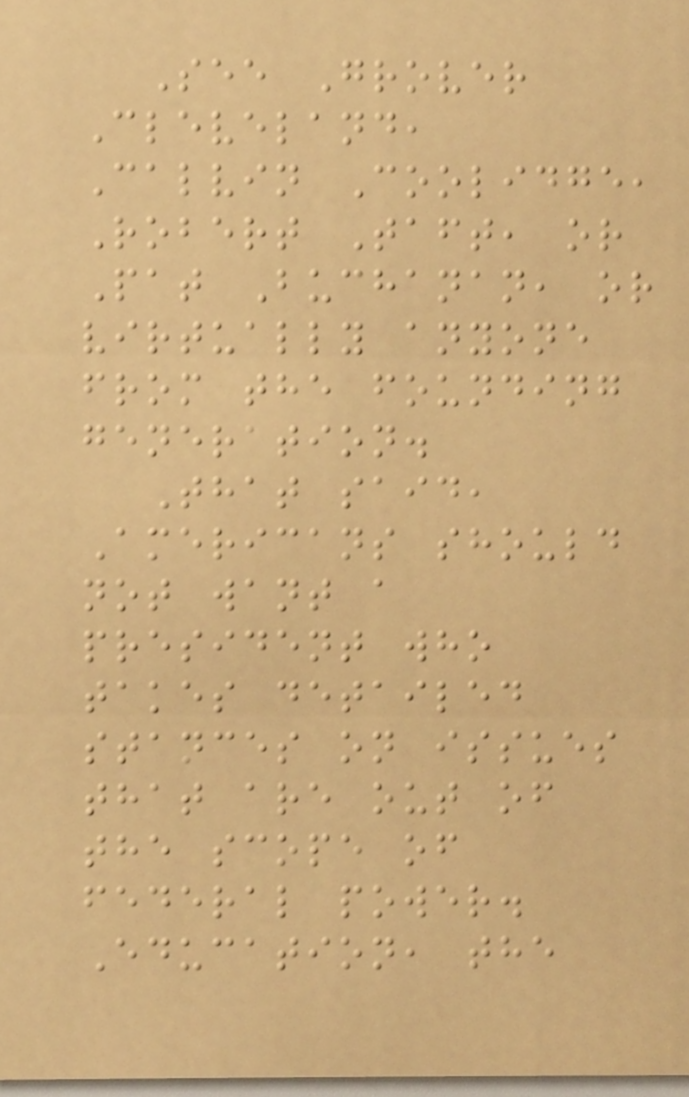See Grover
Cleveland,
Calvin Coolidge,
Robert Taft, or
Pat Buchanan, or
virtually anyone
from the founding
generation.
That said,
Americans should
not want a
president who
takes detailed
stances on issues
that are out of
the scope of
federal power.
Education, the
